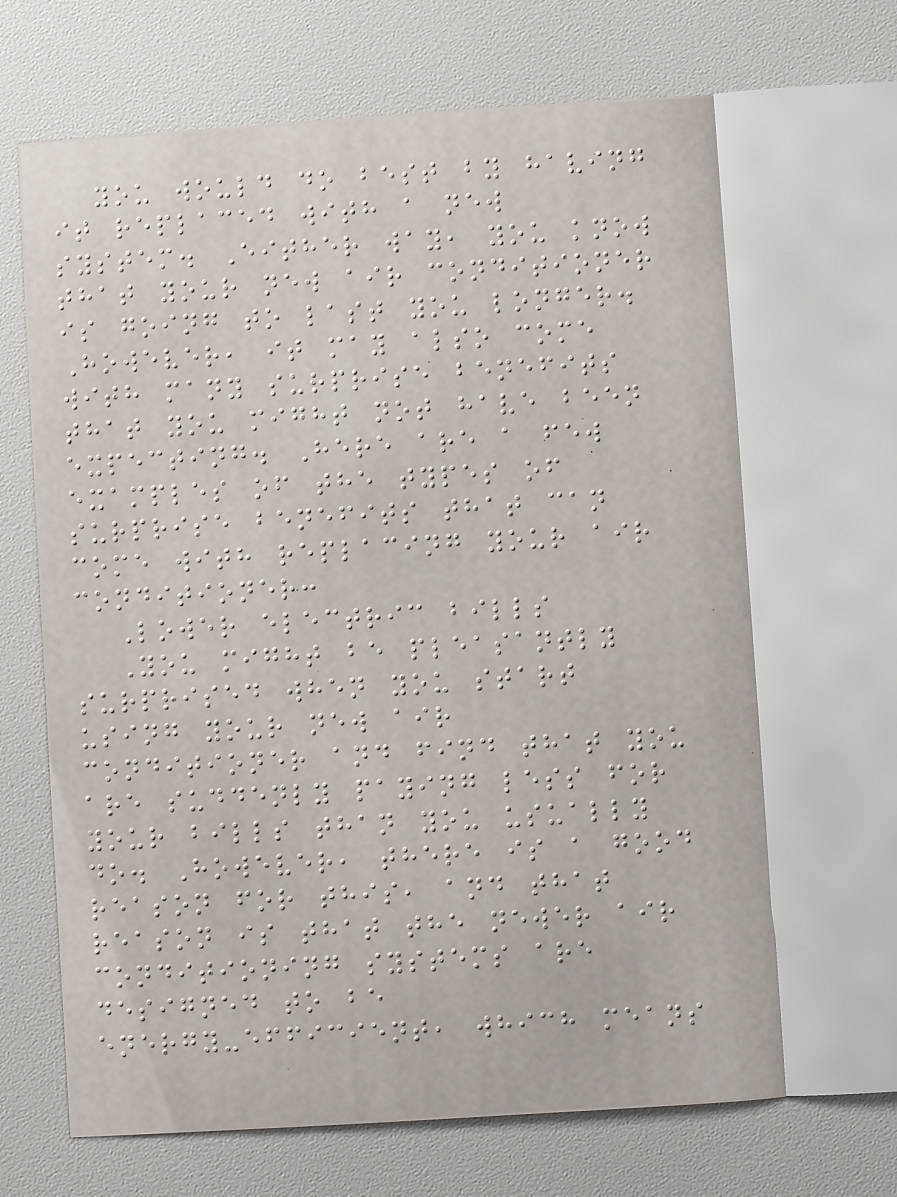you would do best by having
it replaced with a new
system. Either way, you know
that your new air conditioner
is going to last you longer.
However, it may also come
with many surprise benefits
that you might not have been
expecting. Here are a few
examples of the types of
surprise benefits that can
come with replacing your air
conditioner:
Lower electric bills
You might be pleasantly
surprised when you start
using your new air
conditioner and find that you
are suddenly paying less for
your bills than you usually
do. However, there is a good
reason for this, and that
reason is that the newer air
conditioning systems are
designed to be
energy-efficient, which means
